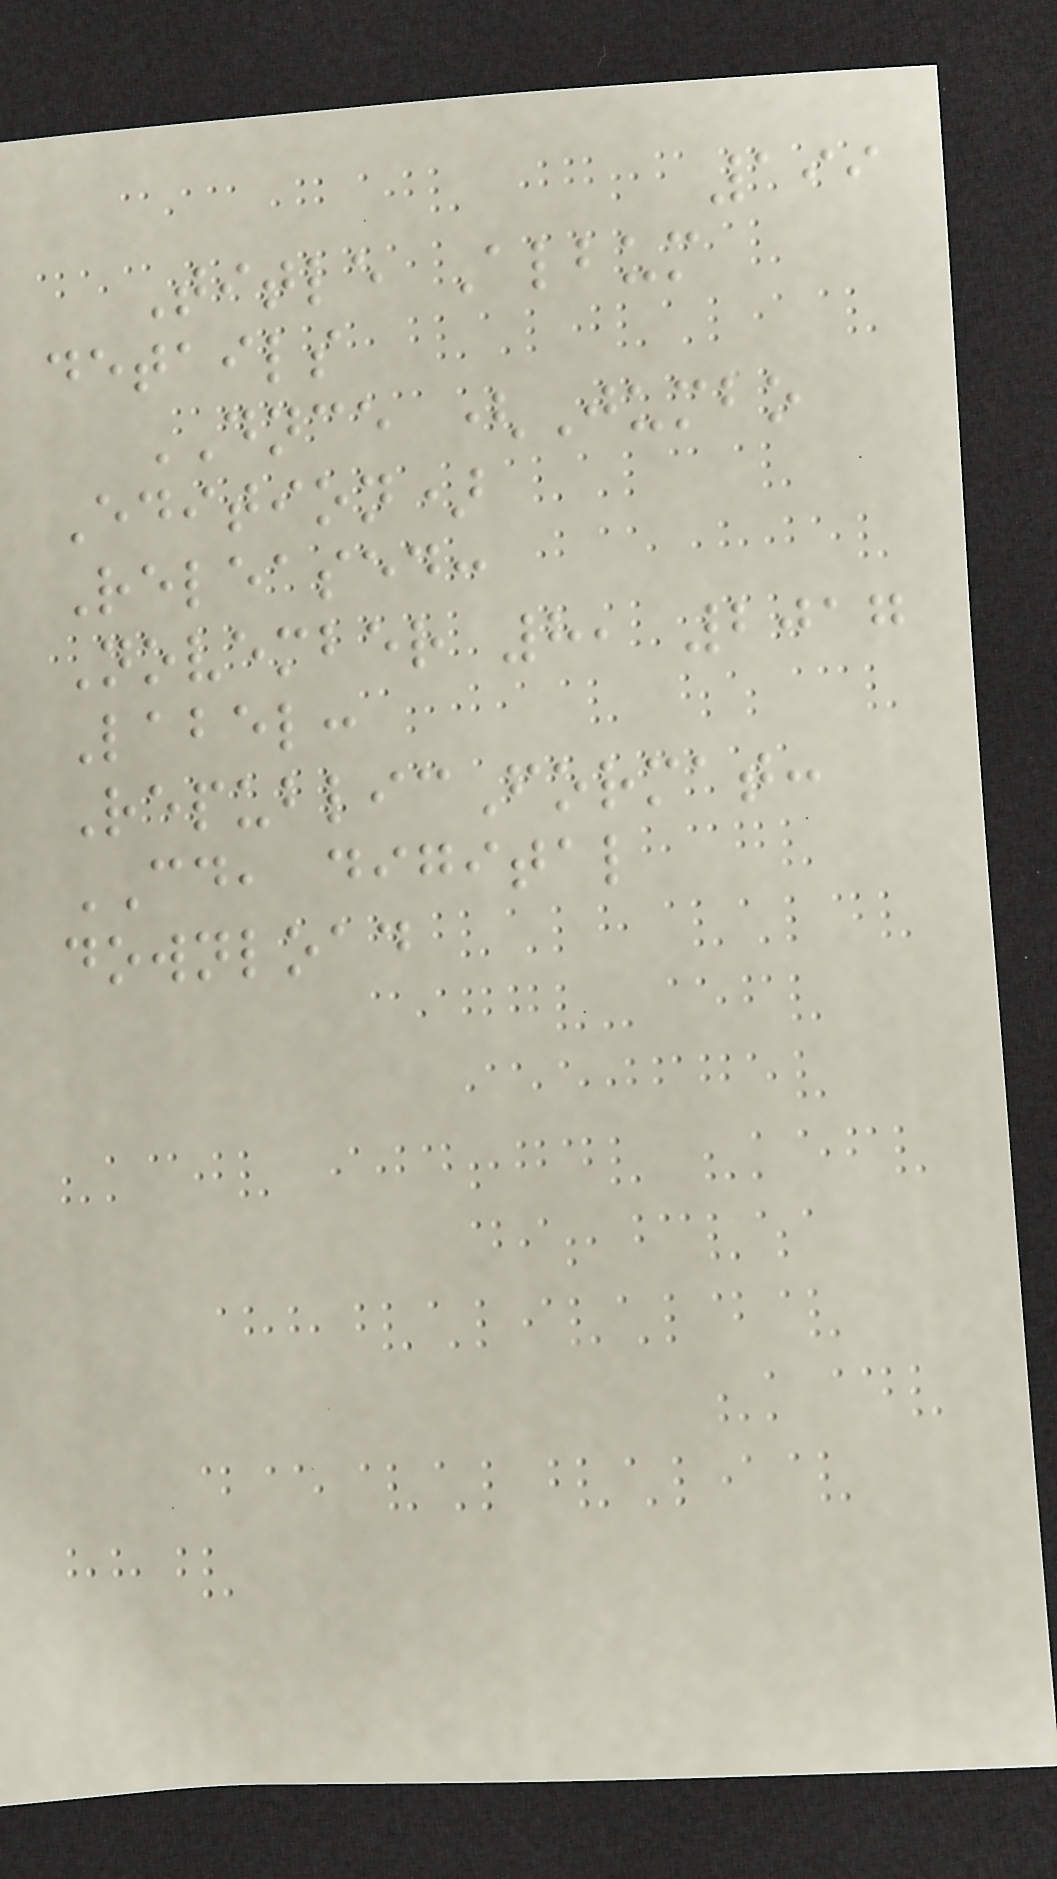199
Title Album
details
DNCE (Jumbo
Edition)
Released:
November 8, 2017
Label:
RepublicFormat:
CD, digital
download
